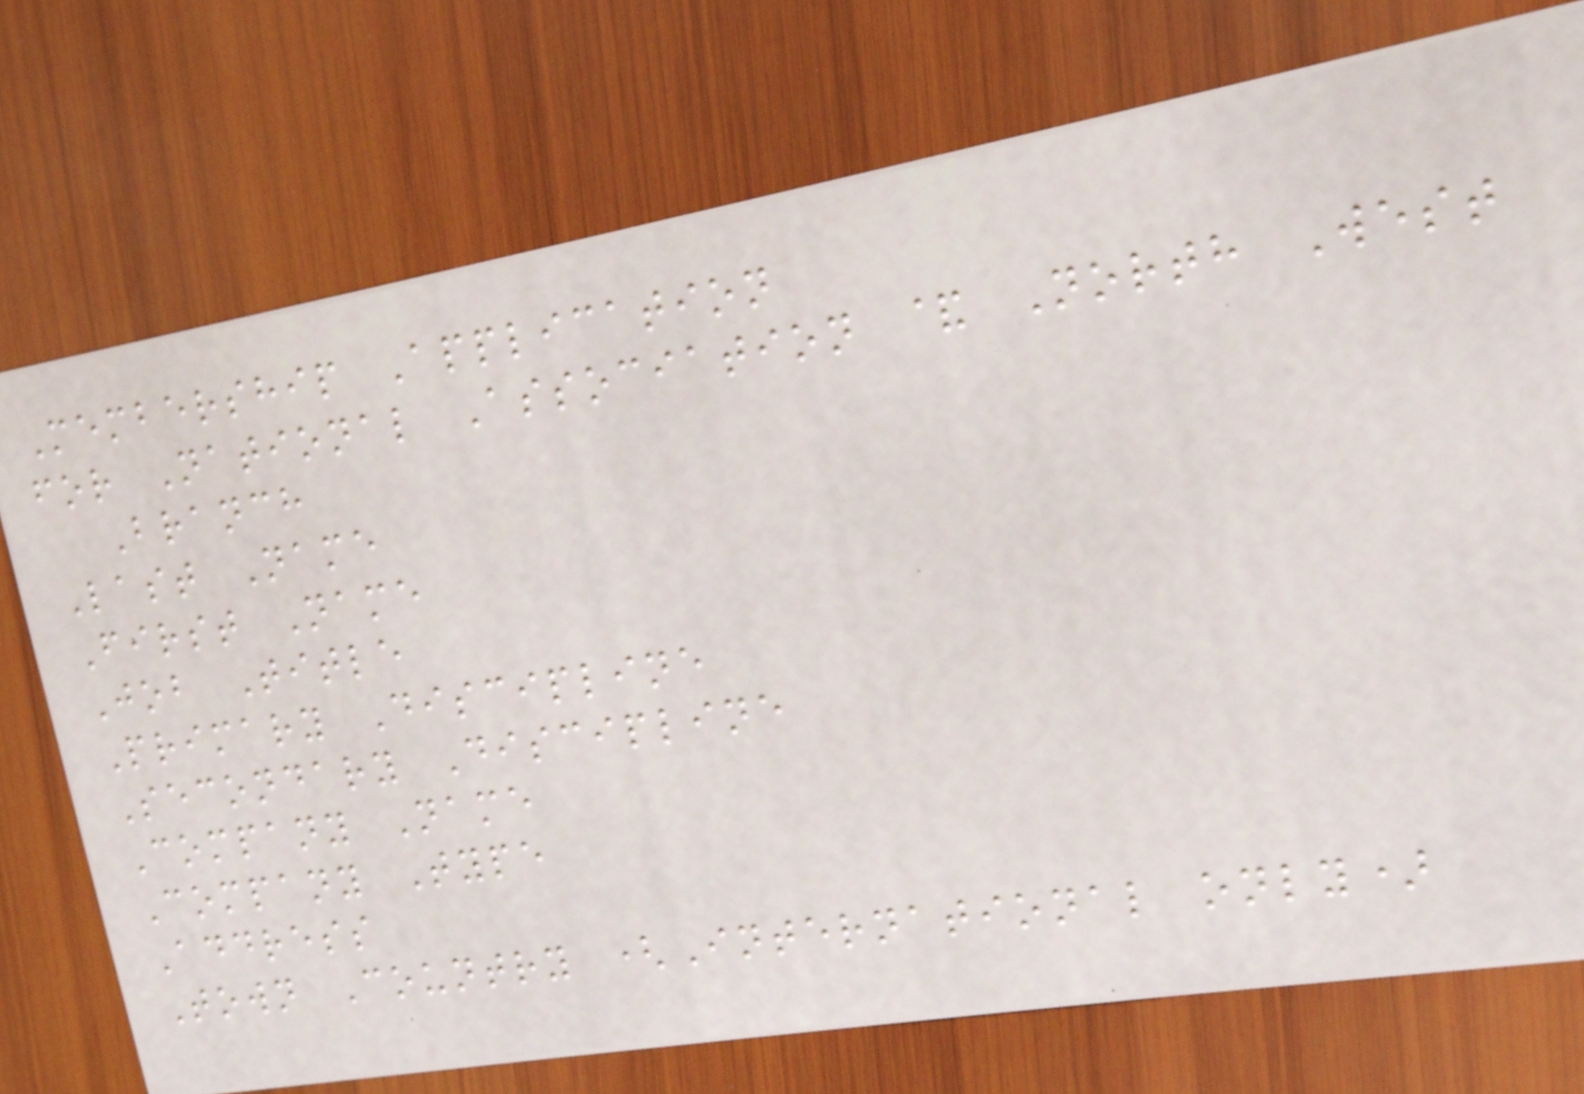Membership Application
for National Association & North West
Branch
Last Name
First Name
Job Title
Primary Discipline
Secondary Discipline
Company Name
Company Type
Address
Town Country (International only)
